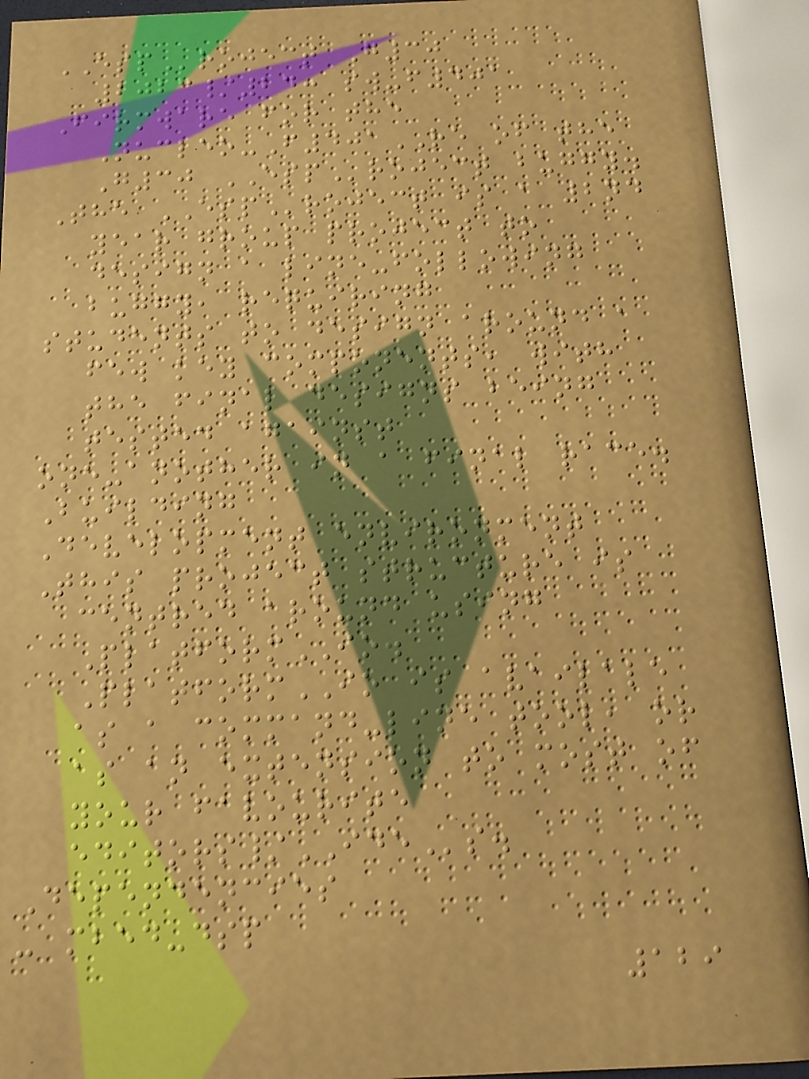ESProject G30
2023/24: sw-f401
Firmware for the
Nucleo-F401RE of the
G30 ESProject buggy.
The ESProject is a 2nd
year group project to
design a line-following
buggy, requiring
students to design around a
few key components, with
the final designs being
tested against
one-another in a final race.
Building
Development environment
This project structure is
centred around using
PlatformIO.
PlatformIO is availale
as a command-line tool, or
as an extension to most of
your favourite
editors/IDEs.
Dependencies
- mbed-dsp
129
